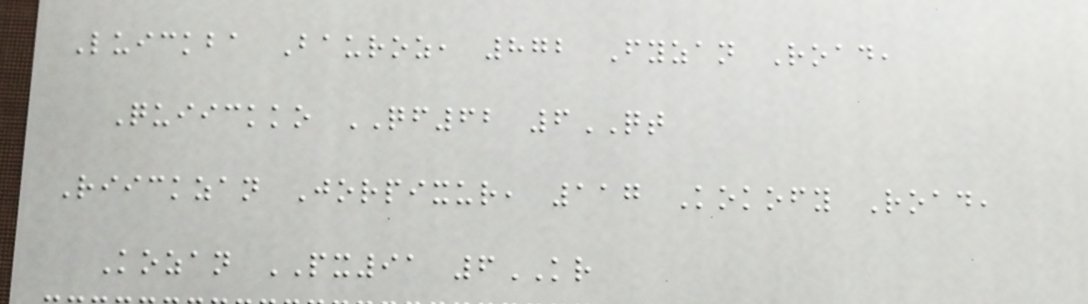Luickba Bauroz, 872 Fyzan Road,
Quiickko QF62 6QT
Riickzan Jorpixur, 117 Kokofy Road,
Kozan PX91 6KR
